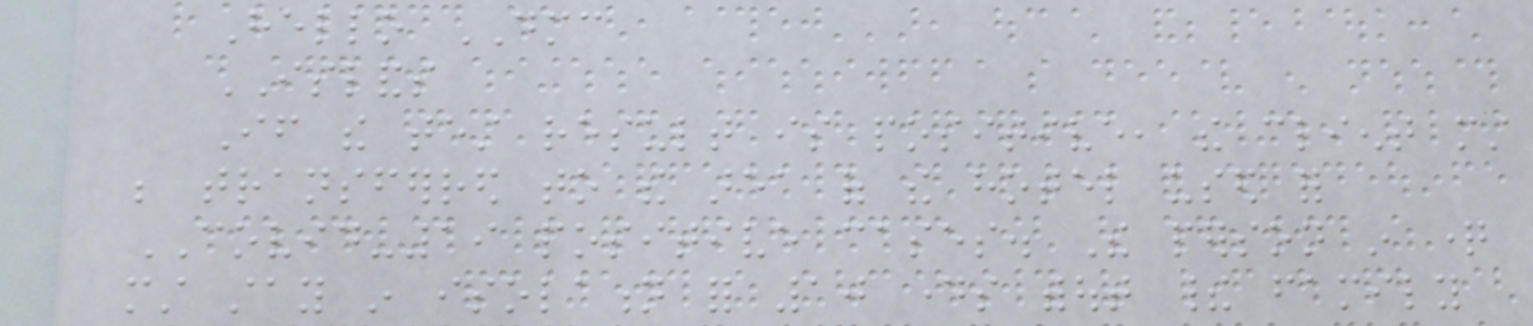Hello DMC
ISLANDS
If the test result is positive, the client must
be transferred to the area of the hotel used for
COVID-19 positive cases. The person in question
must stay in isolation for 10 days without their family
